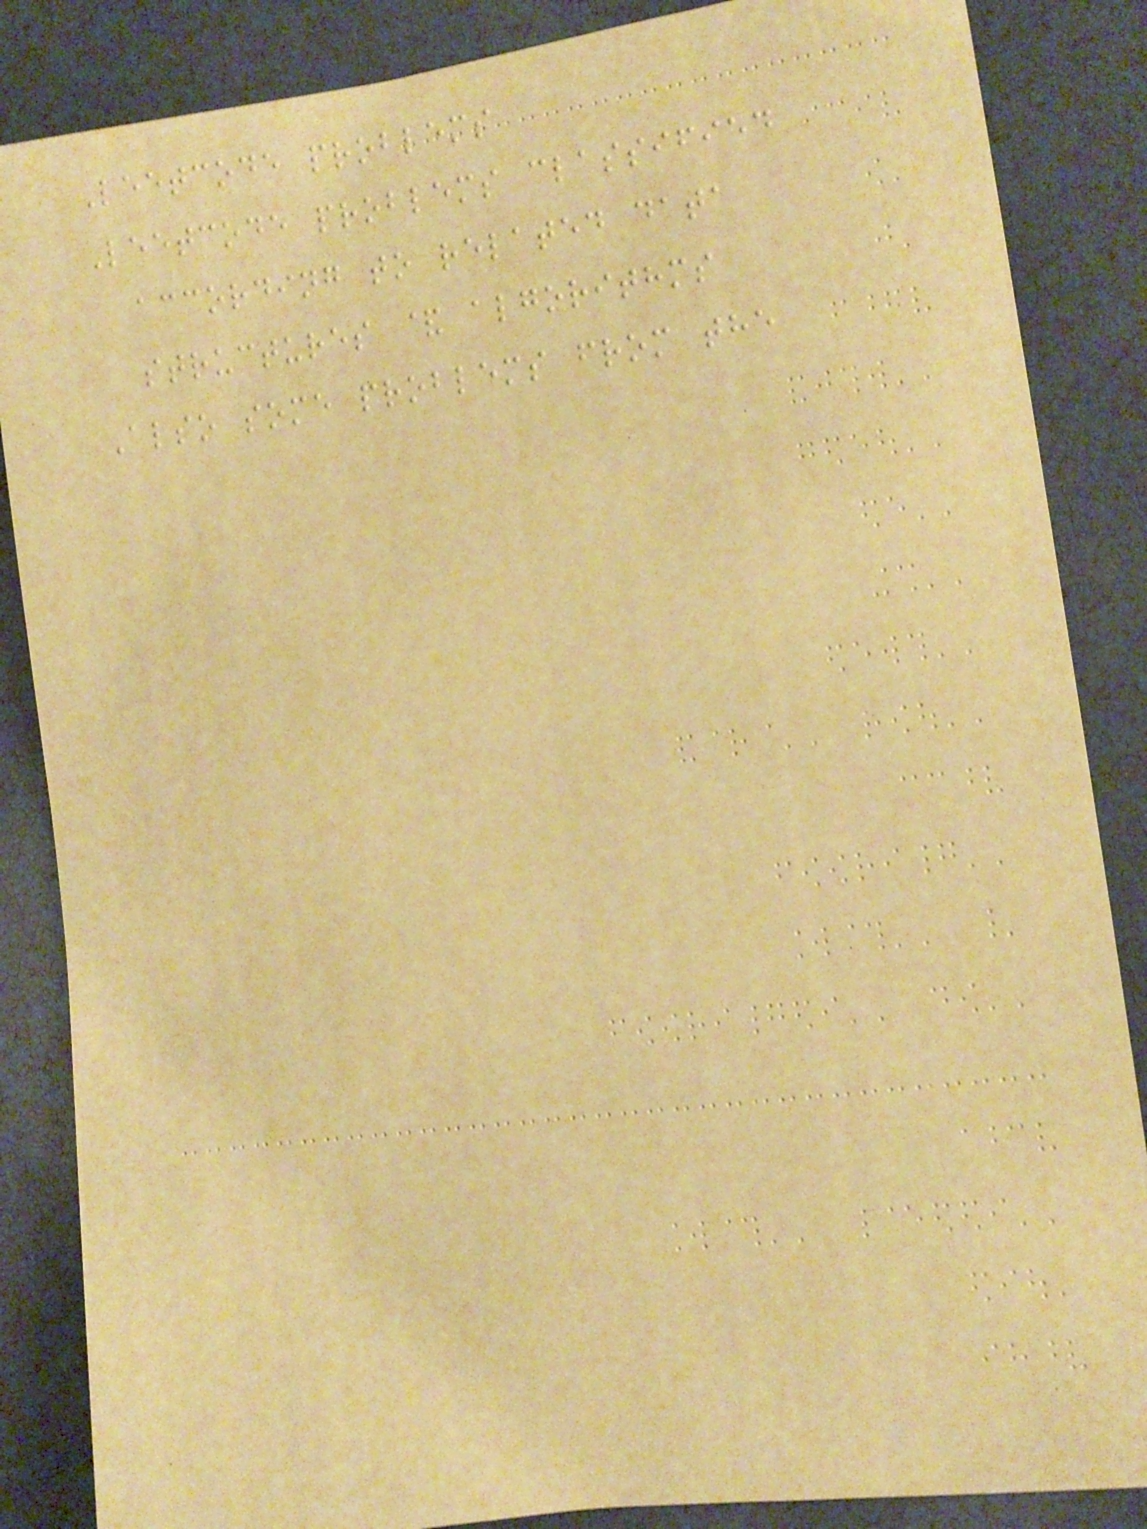Leetcode problems
Leetcode problems classified
according to related data
structures & algorithms
Also some problems from the
